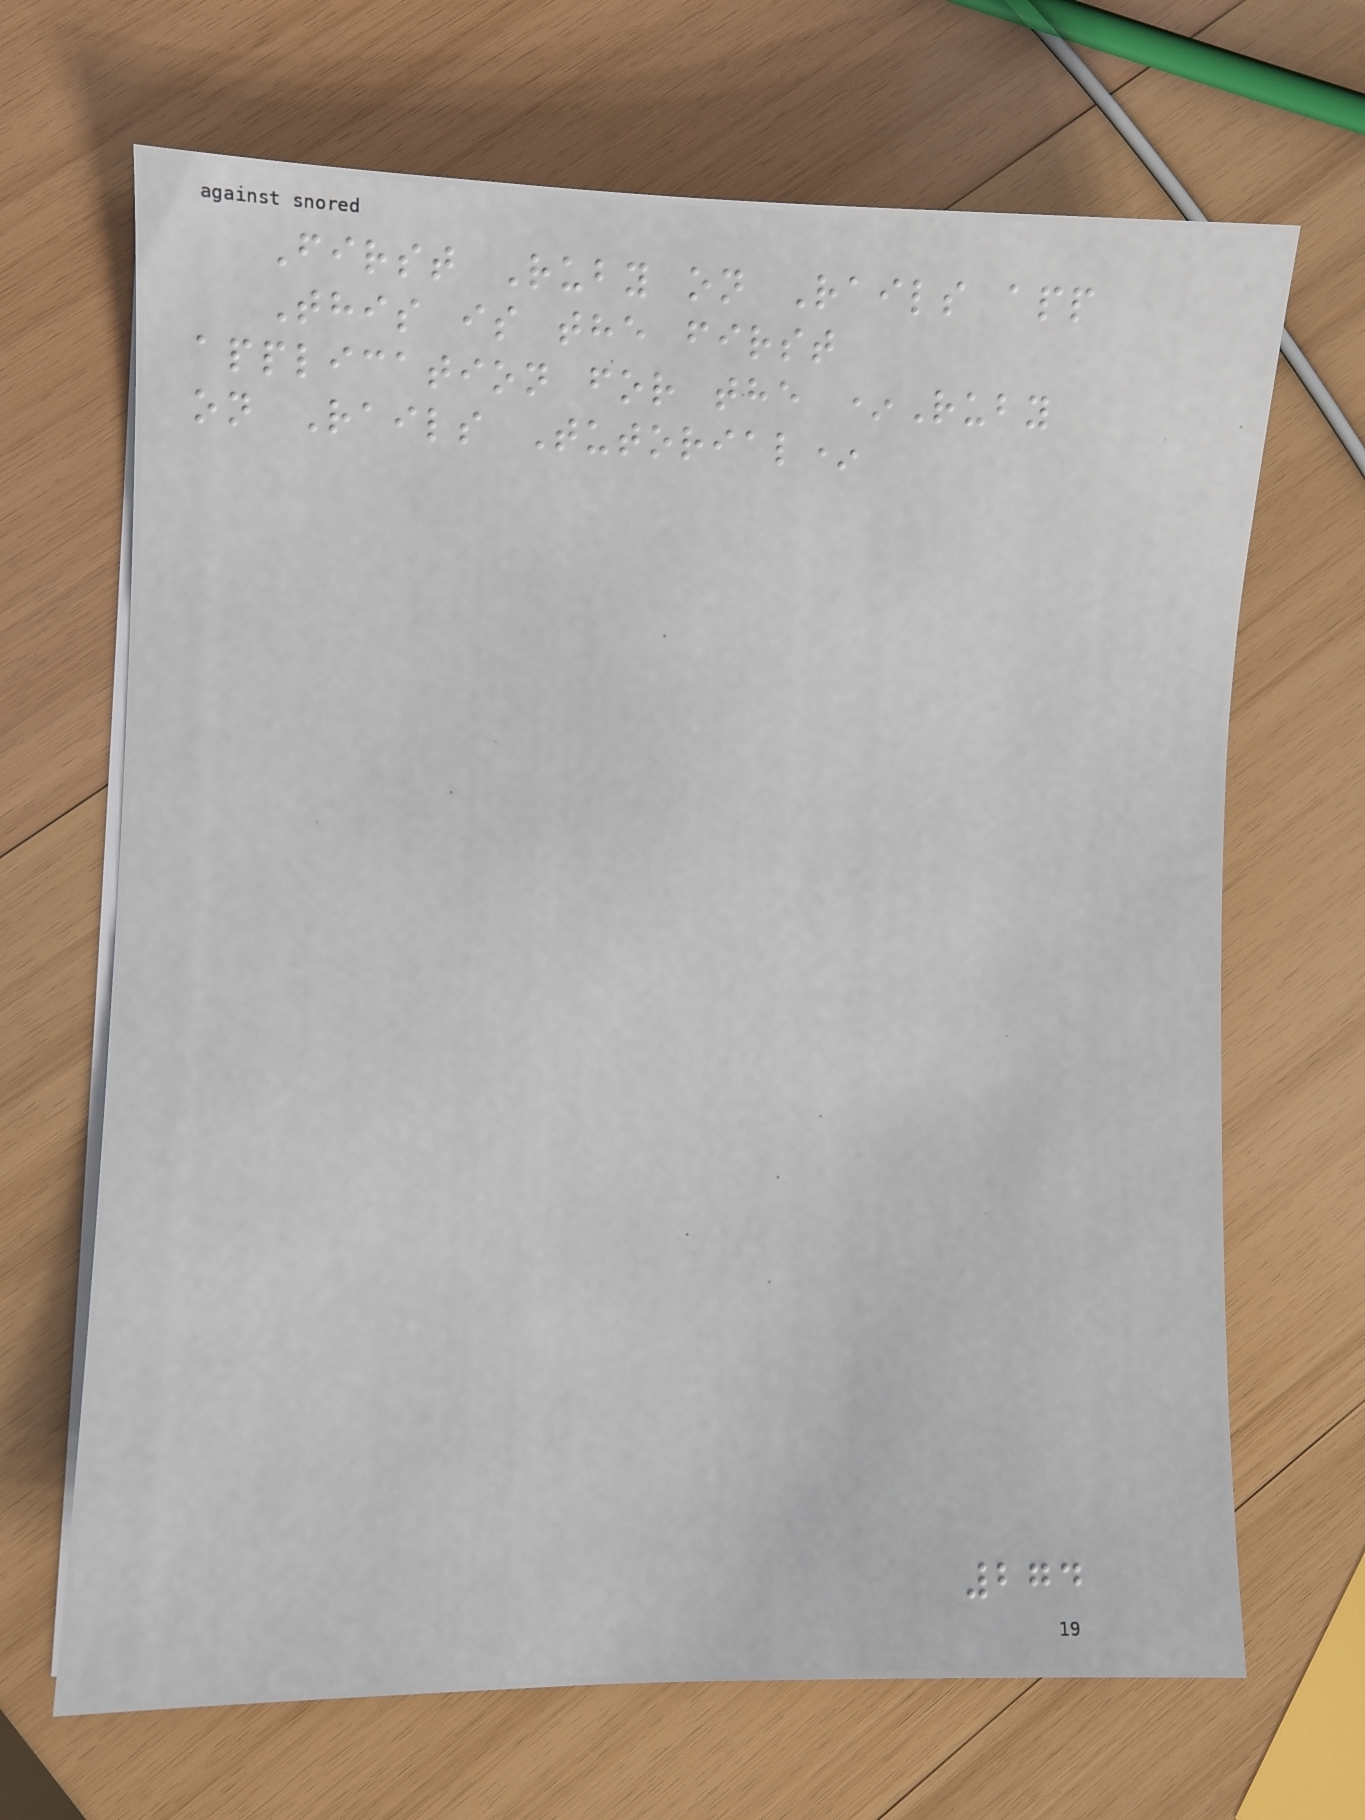First Ruby on Rails app
This is the first
application for the *Ruby
on Rails Tutorial*
274
